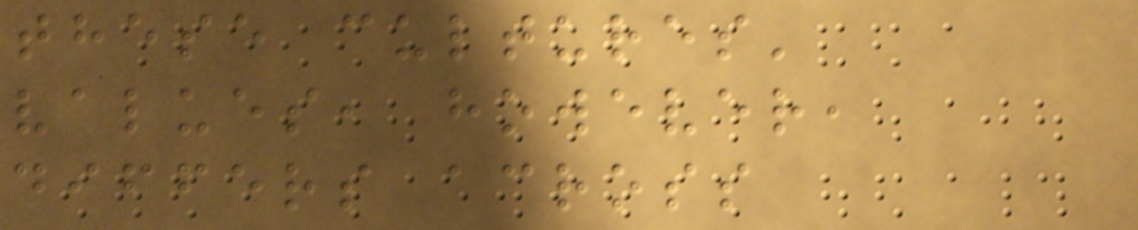these cultures'
values, however,
differs across
